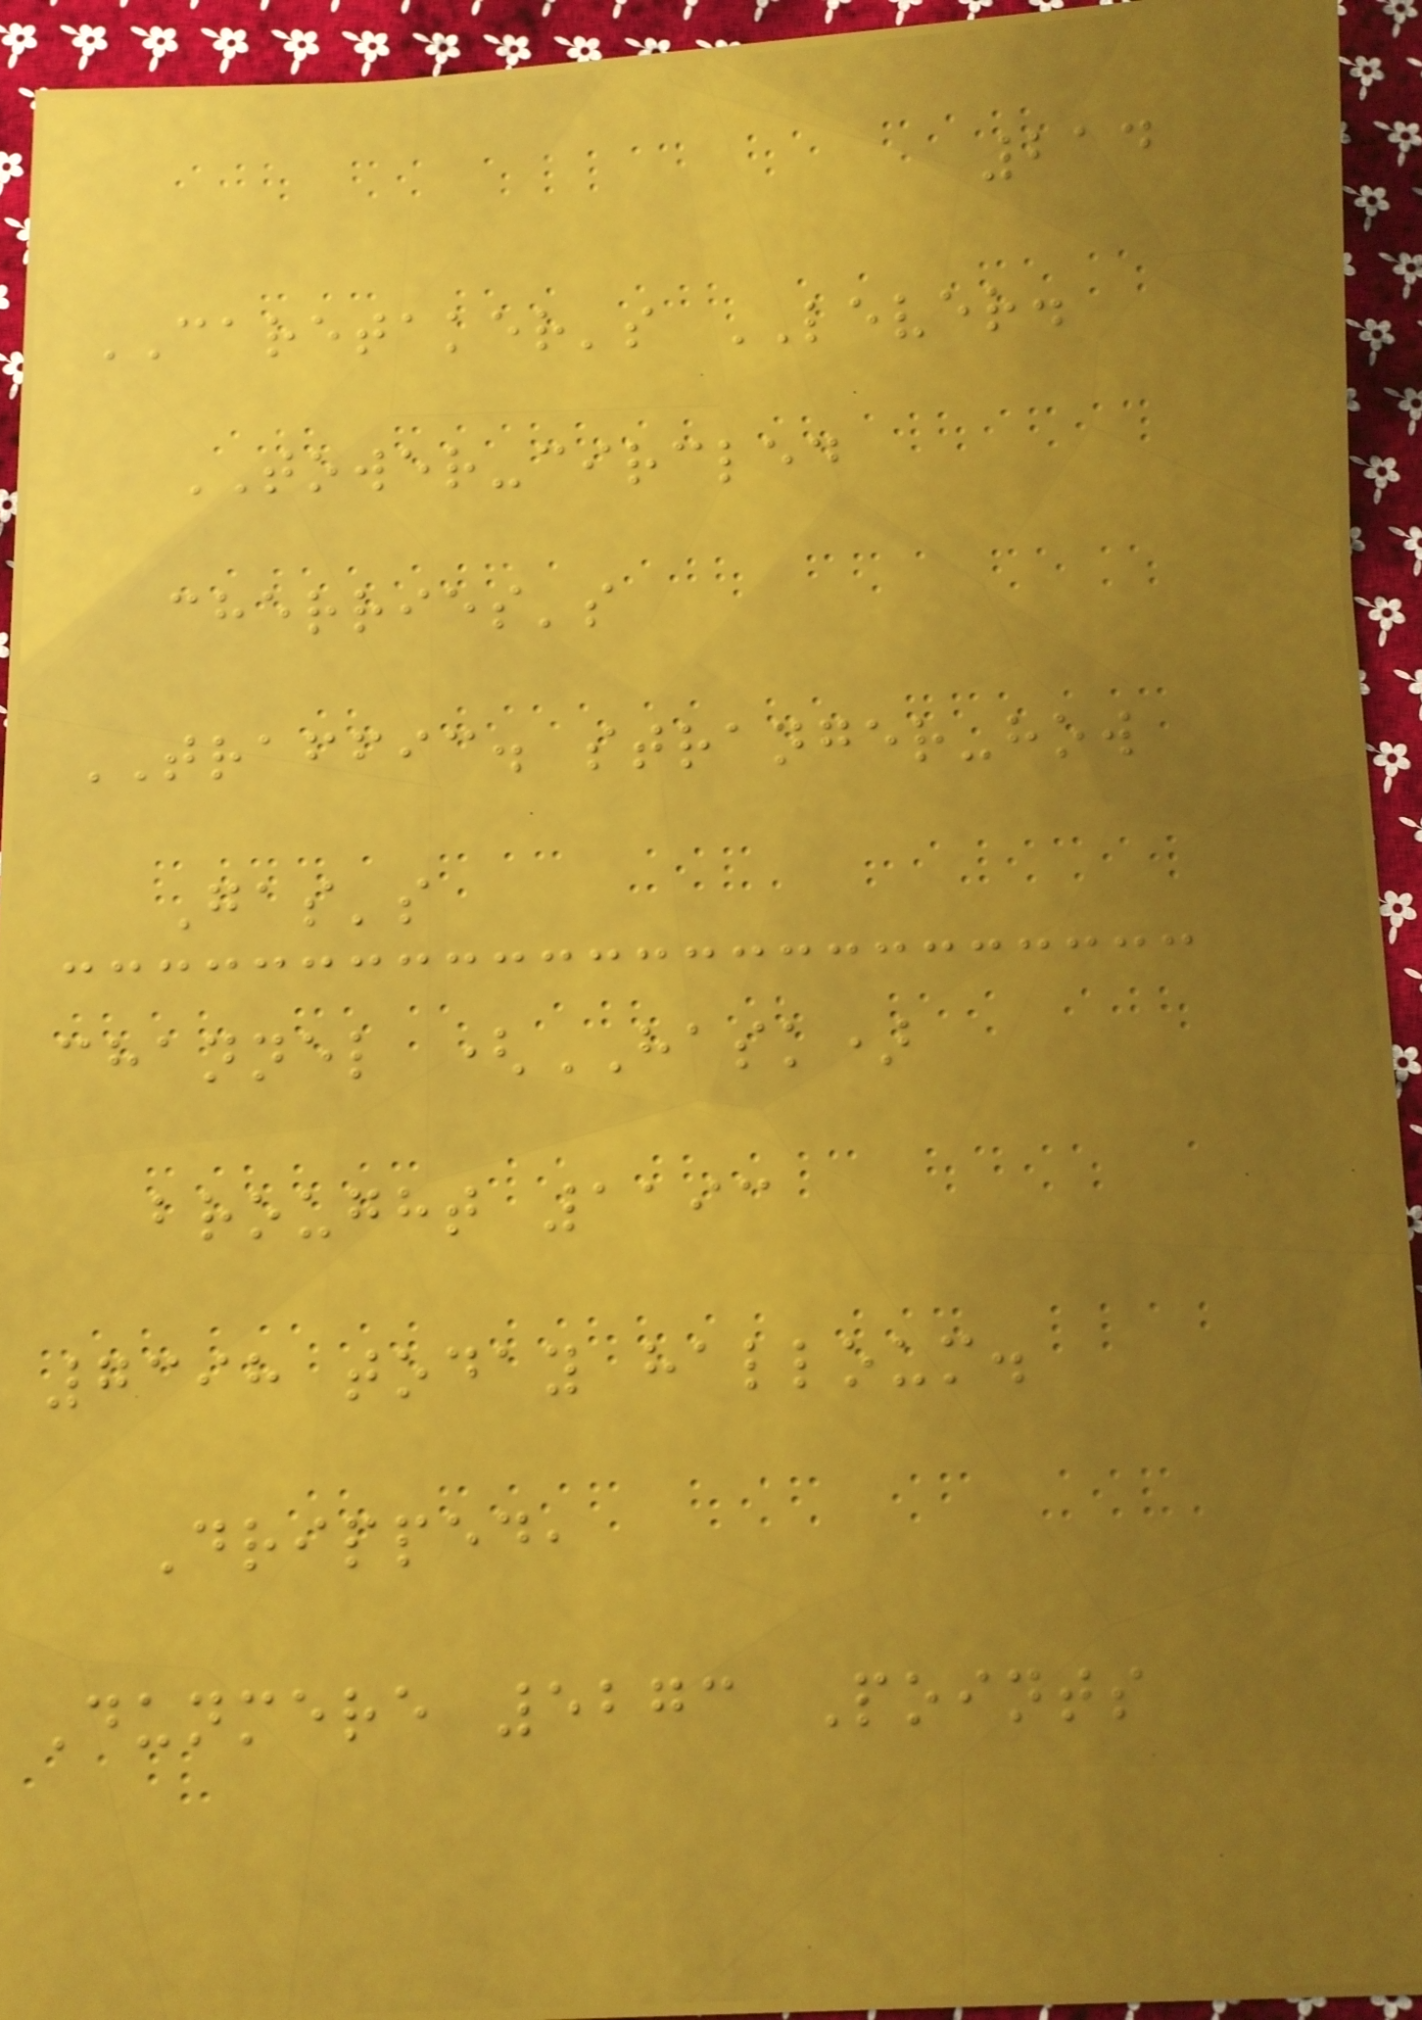214
CARETAKER's LEVER.
TOWER-circled
cherries's
TRAFFIC. stranger-how
Gas's
channel (HASK)
brought 1193
7398 today halloum.
Dripped,
Dunmere 5273 Points
